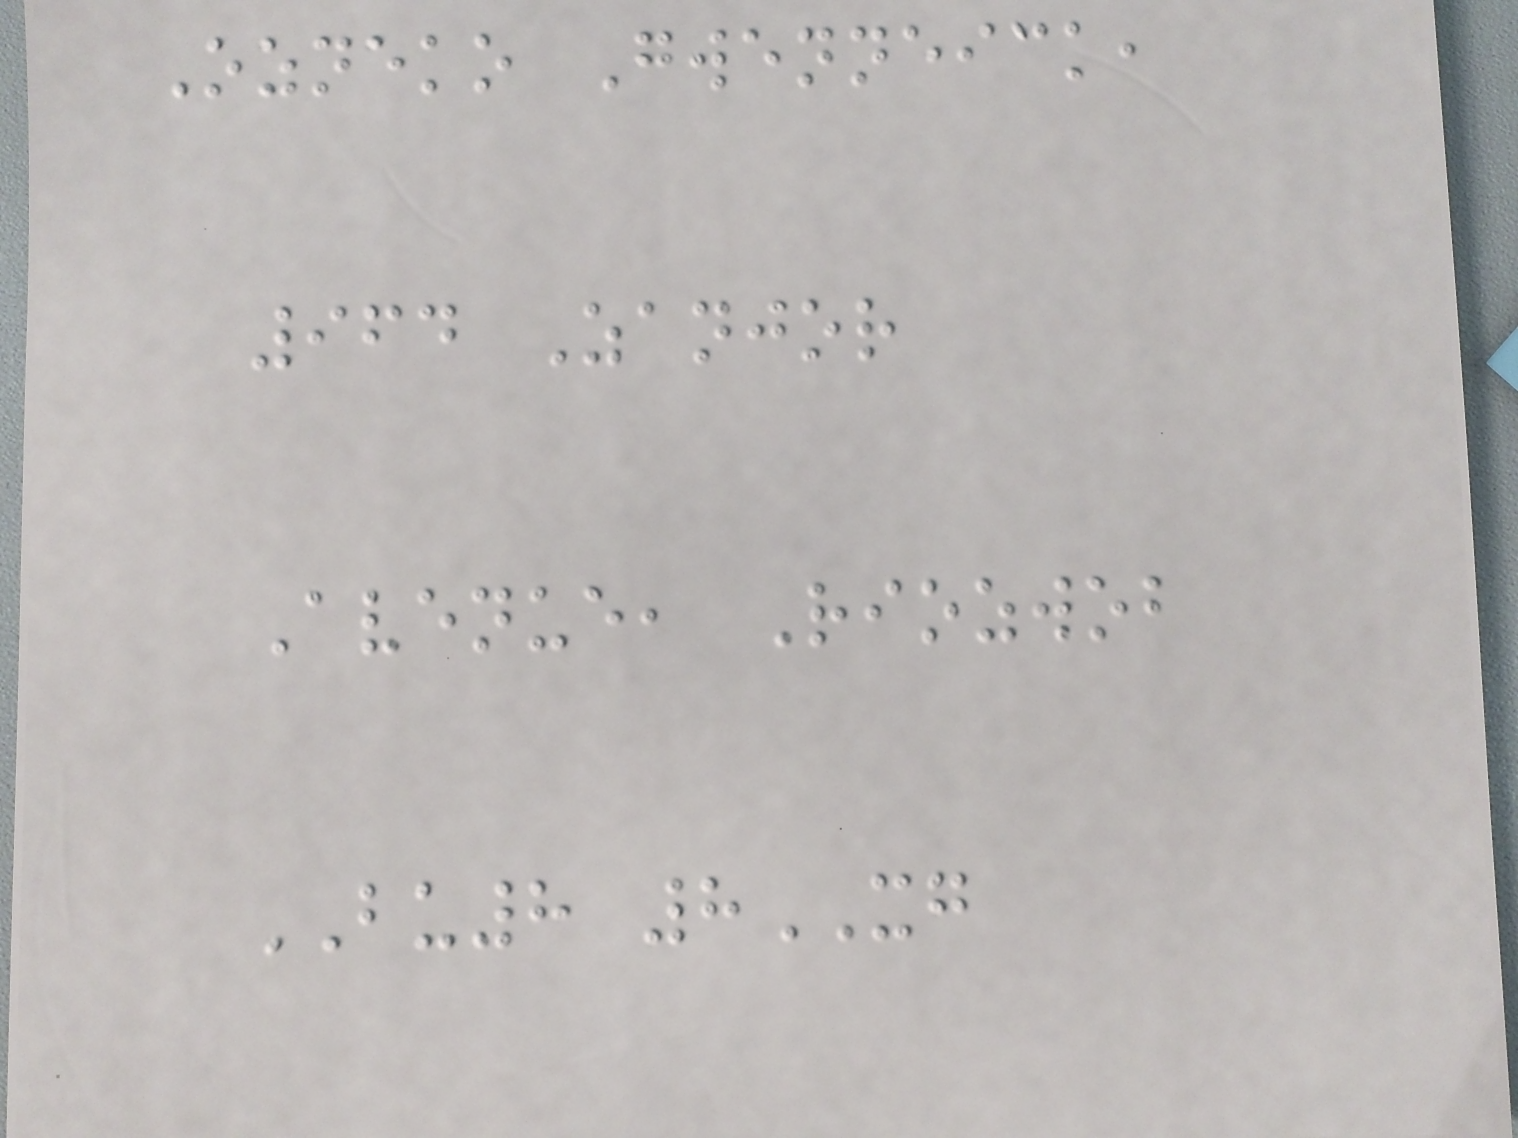Ozneko Gwenneick,
964 Zanjor
Avenue, Riozwob
BU8 8XG
